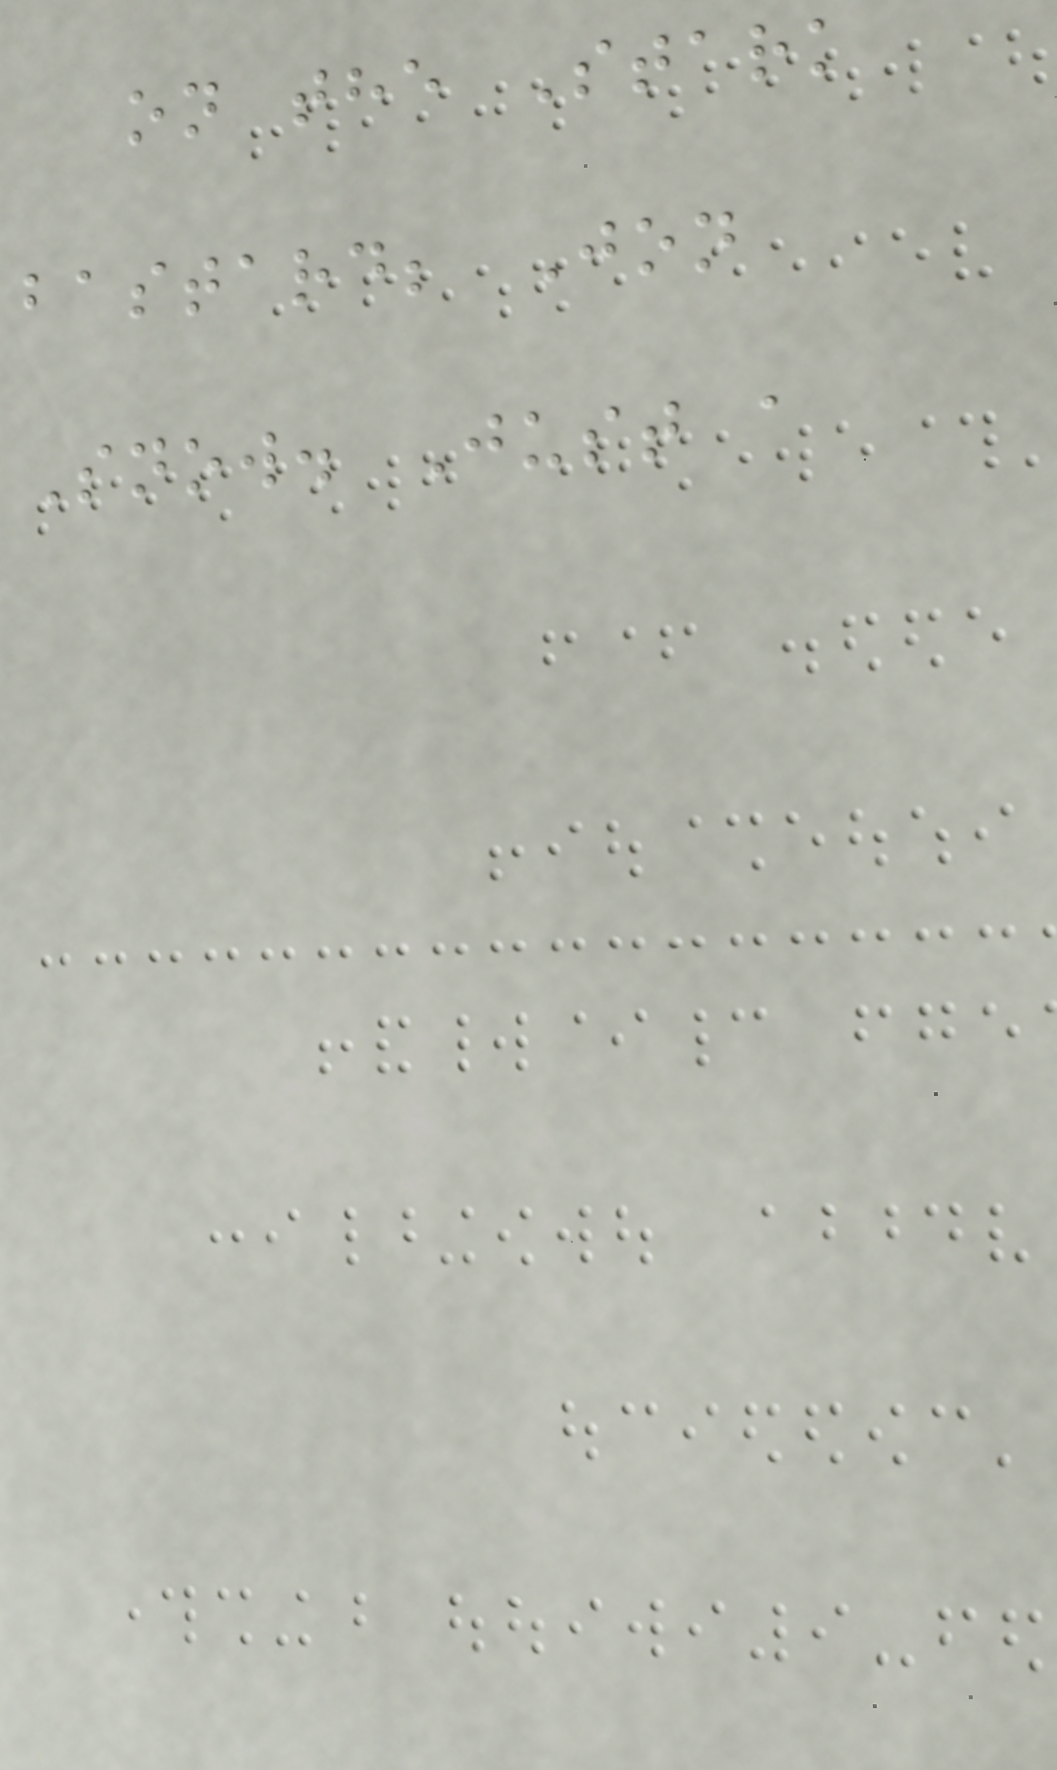on the Stark
bastard; Jon
Snow. Just a
